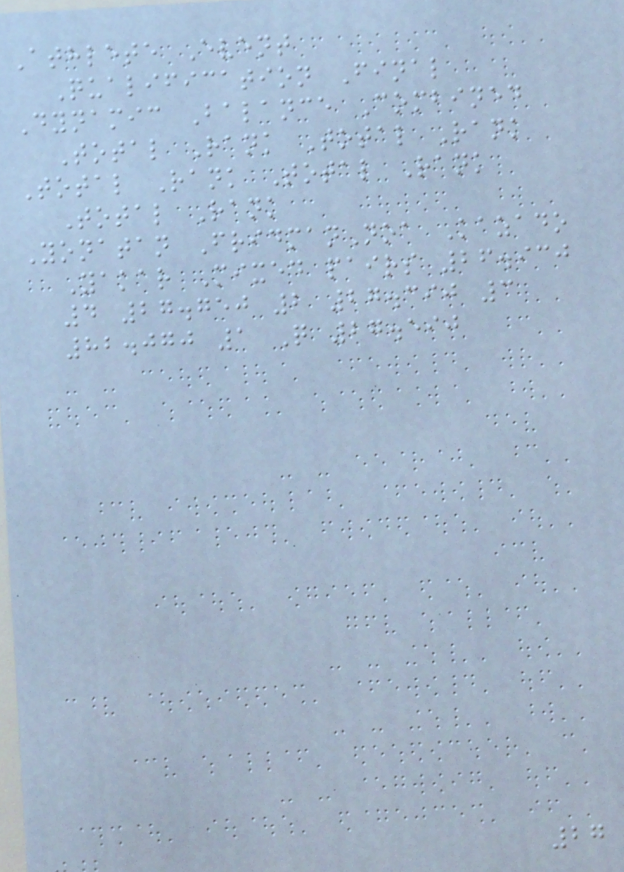Athlete Event
Qualification Final
Dynamic Balance Combined
Total Rank Total Rank
Total Rank Total Rank
Total Rank
Yonatan FridmanNoa Kazado
Yakar Mixed pairs 26.930
4 27.750 2 27.390 3
82.070 1 Q 27.590
27
